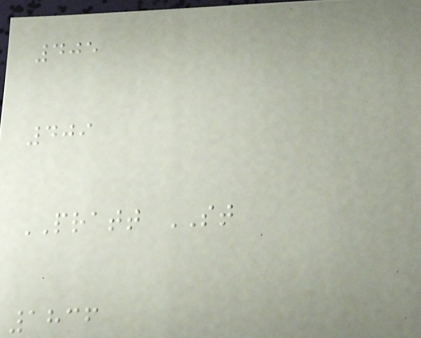405
409
PRATT ST
1836
